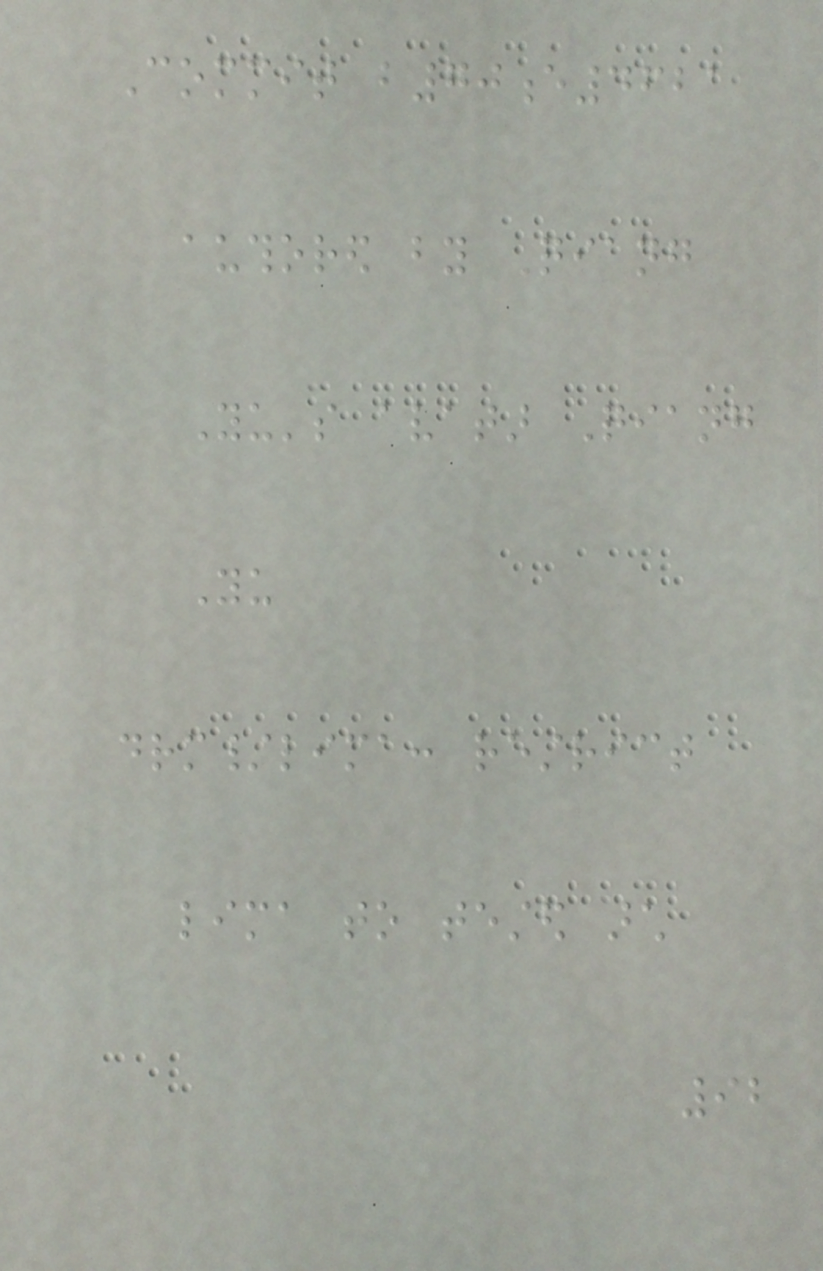Commit b70e4621
authored by Qiang
Yu's avatar Qiang
Yu
drm/lima: restrict
lima to tested arch
92
